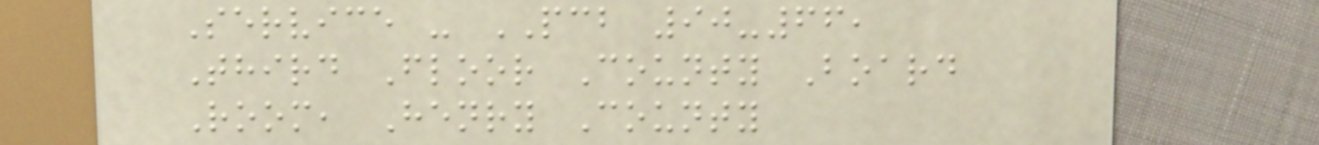Service - PCB 90-66,
Third Floor County Board
Room, Henry County
